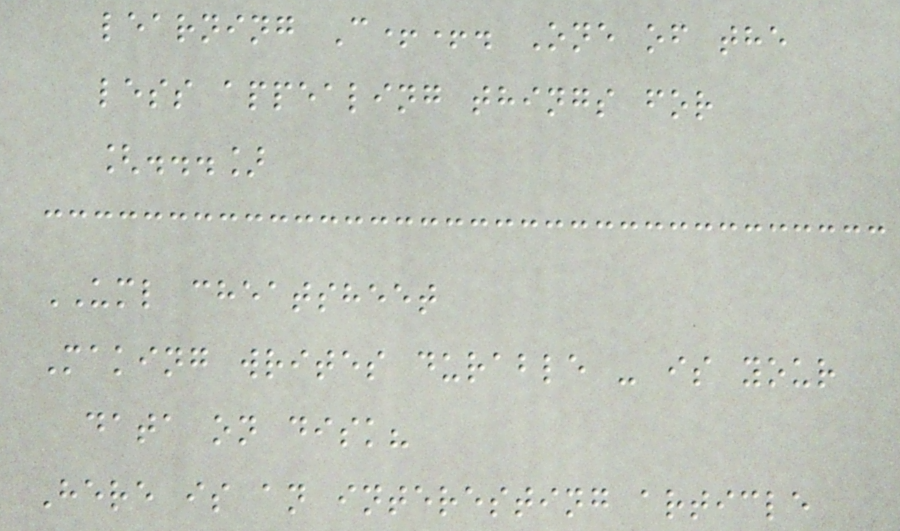learning C++. One of the
less appealing things for
[...]
UML cheatsheet
Making writes durable - is your
data on disk?
Here is an interesting article
